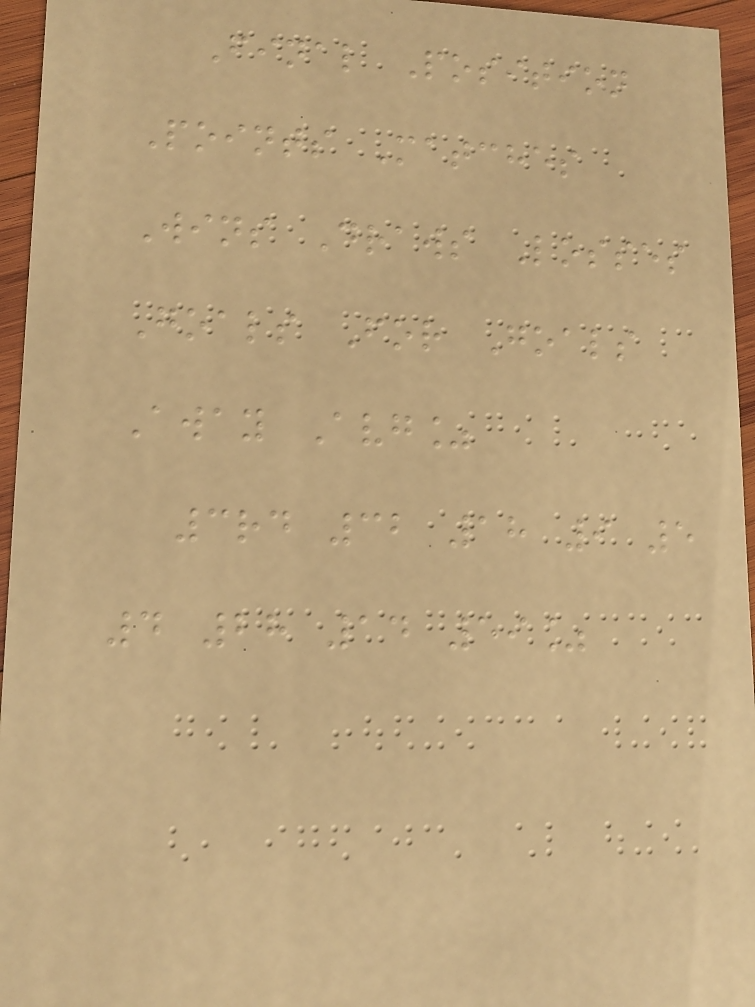Final Position
Points Matches
Wins Draws Losses
Goals For Goals
Away Avg%
3rd 32 18 9 5
4 28 14 59%
